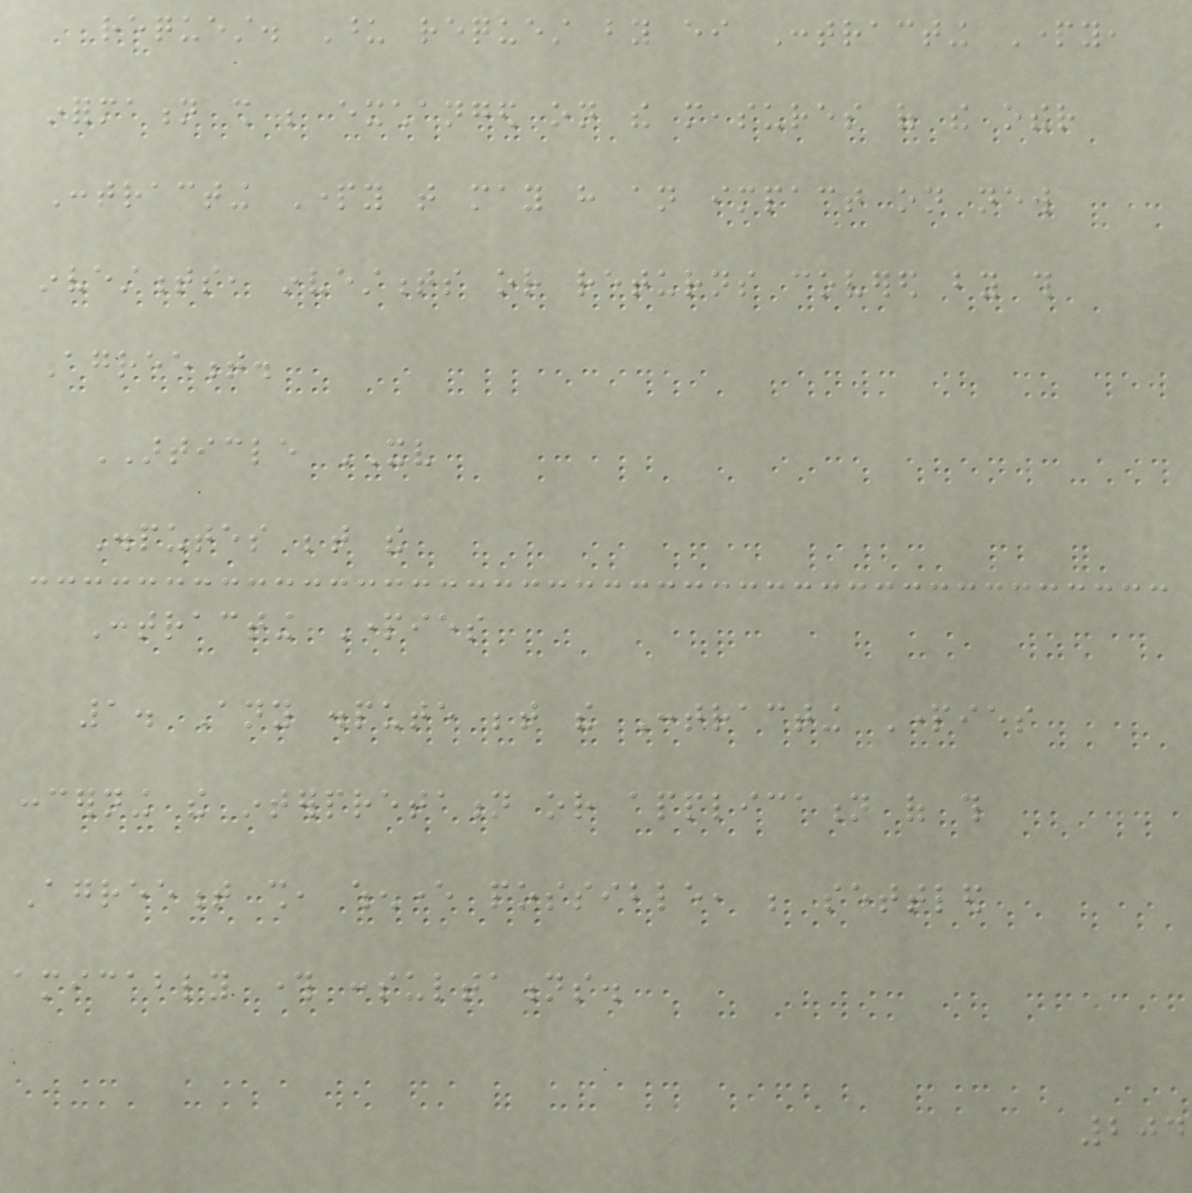request. Upon request by either Contracting Party,
information shall be exchanged on the measures of the other
Contracting Party that may have an impact on new
investments, investments or returns covered by this
Agreement.
ARTICLE XV
Disputes between the
Contracting Parties
1. Any dispute between the Contracting Parties
concerning the interpretation or application of this
Agreement shall, whenever possible, be settled
amicably through consultations.
204
